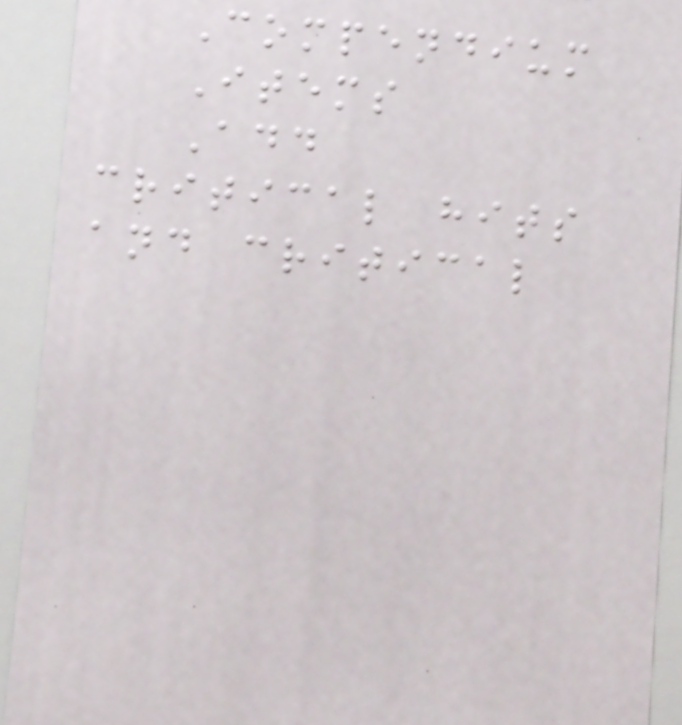Compendium
Items
Add
critical hits
and critical
